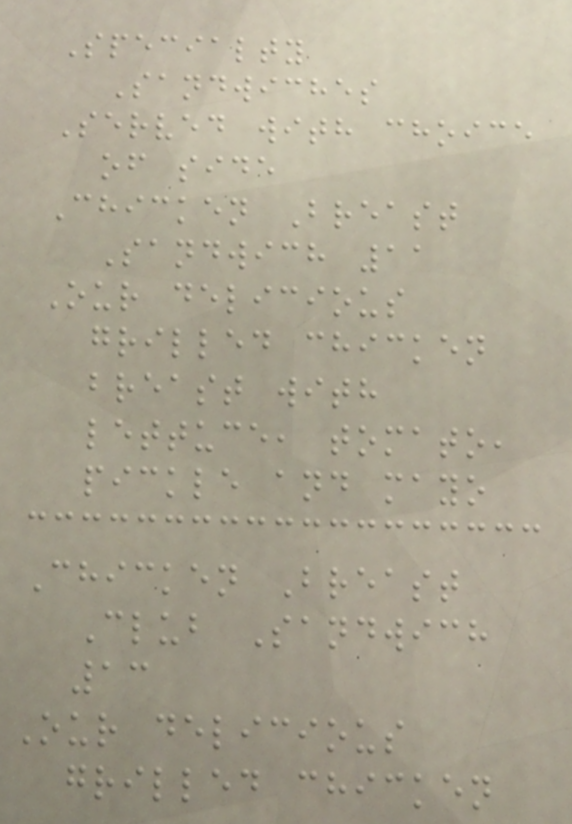Specialty
Sandwiches
Served with choice
of side
Chicken Breast
Sandwich 11
Our delicious
grilled chicken
breast with
lettuce, tomato,
pickle and mayo
Chicken Breast
Club Sandwich
13
Our delicious
grilled chicken
